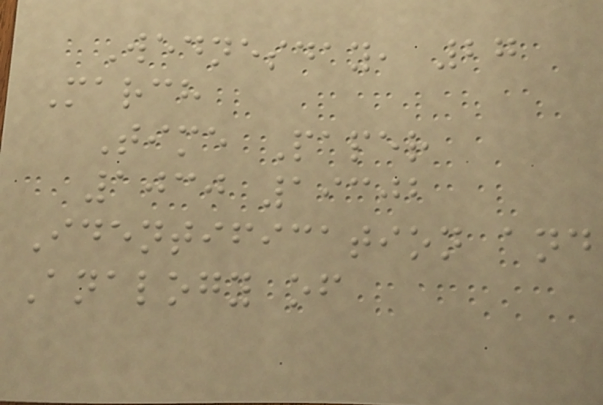Wednesday, 27
March
Time Paper
1030 19302
Identification and
Analogy of
